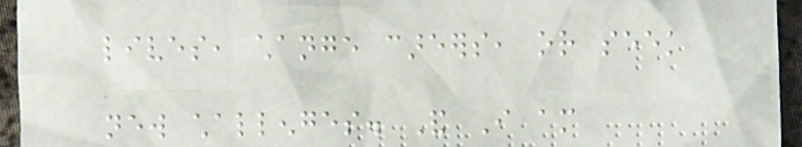lives, change careers, or seek
new challenges. And I am
